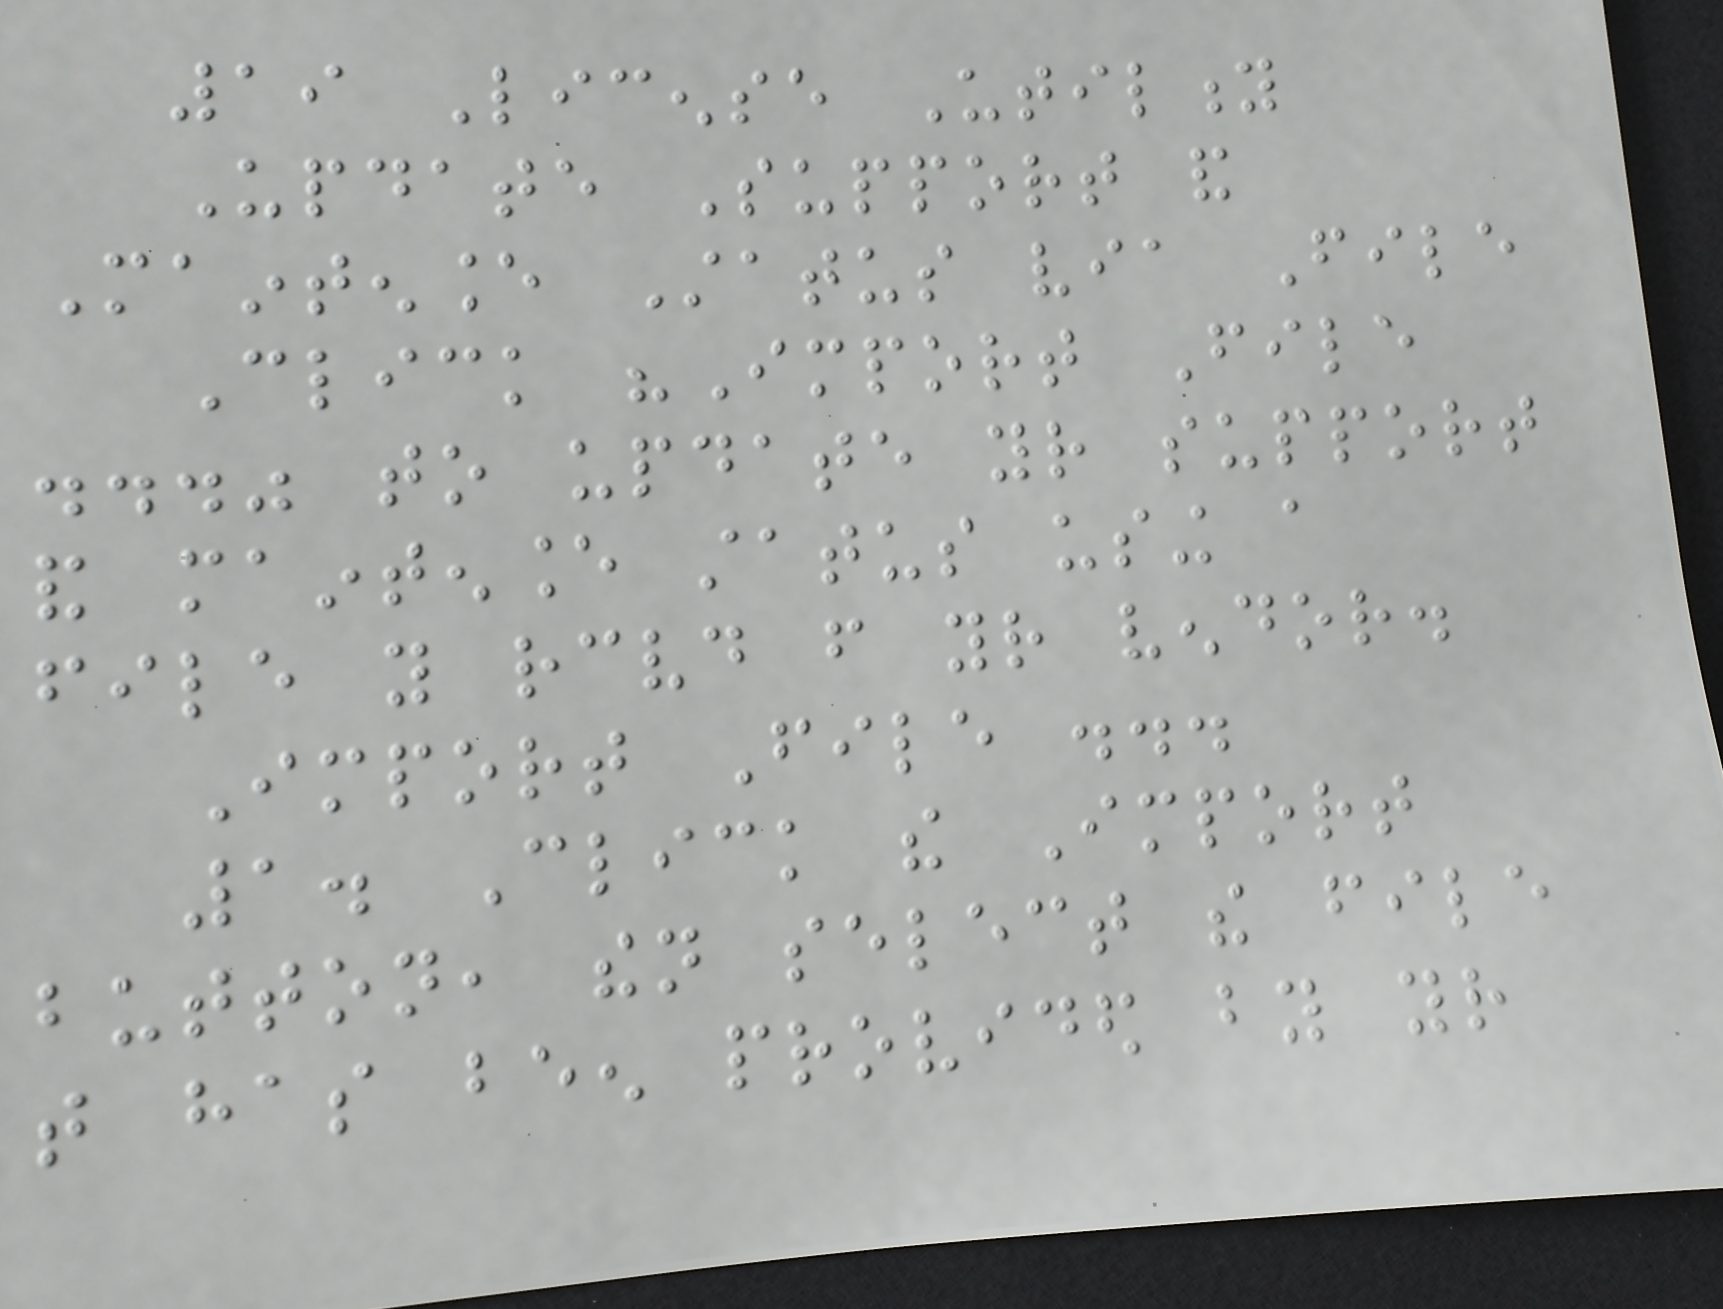19 License Utility
Update Support and
Maintenance Status via File
Click "Import File
..." to update your support
and maintenance status using a
file you received from your vendor.
Import File ...
1. Click the Import
button, then select the file
that has been provided by your
